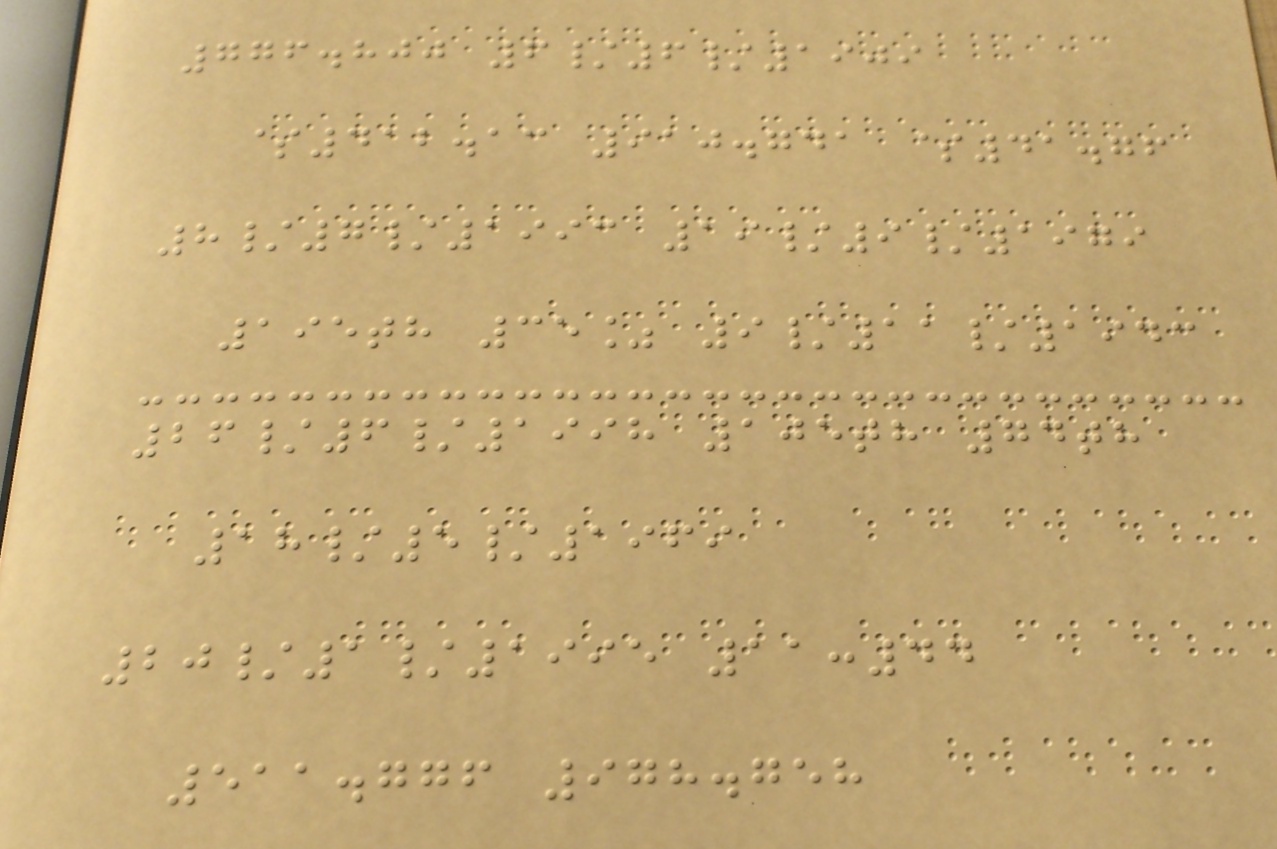776.800 6/6/1909
$412.13 910.741 $41.76
8/7/1993 19/9/1979
195th 35% 9/11/1943
26/6/1998 105th 74th
18/5/1969
20/1/1995 11:44
511.776 978.758
